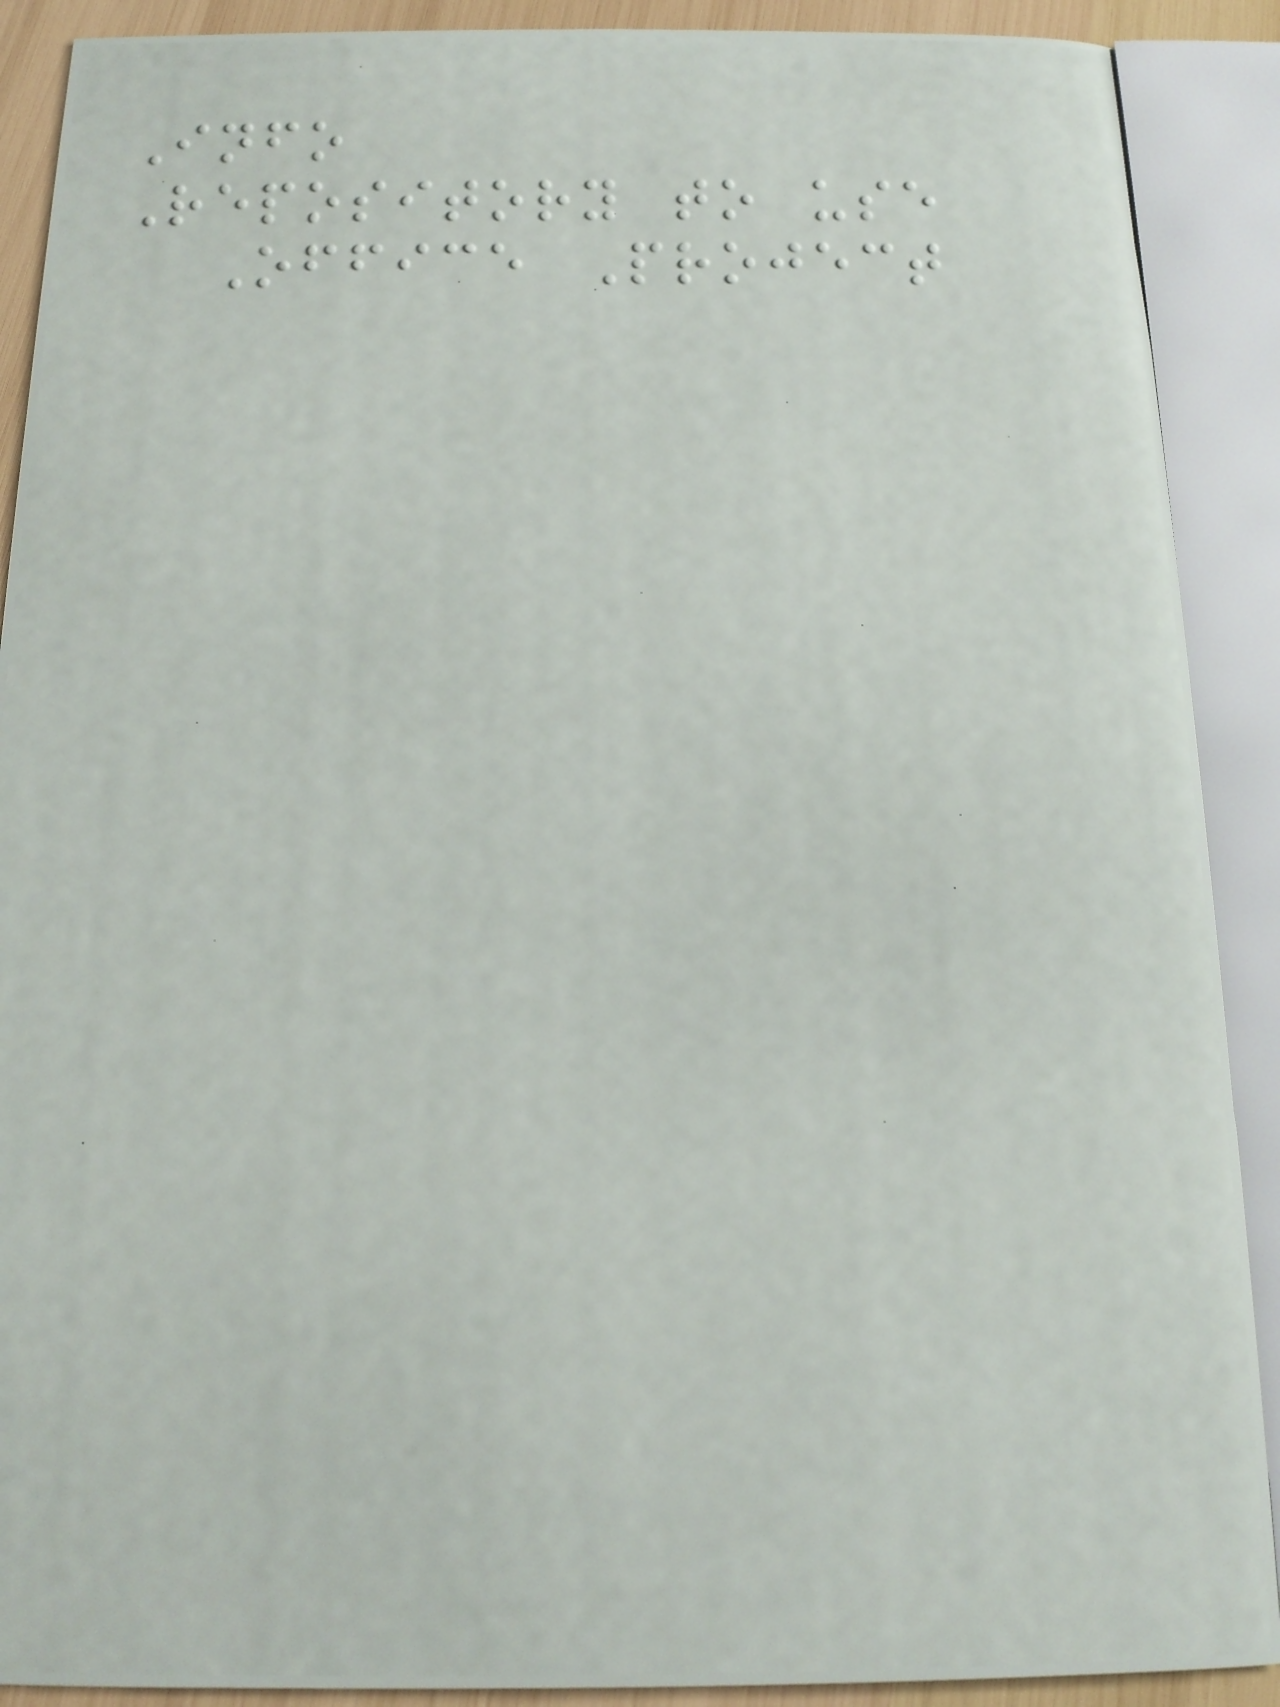Info
Repository to use
Office Project
